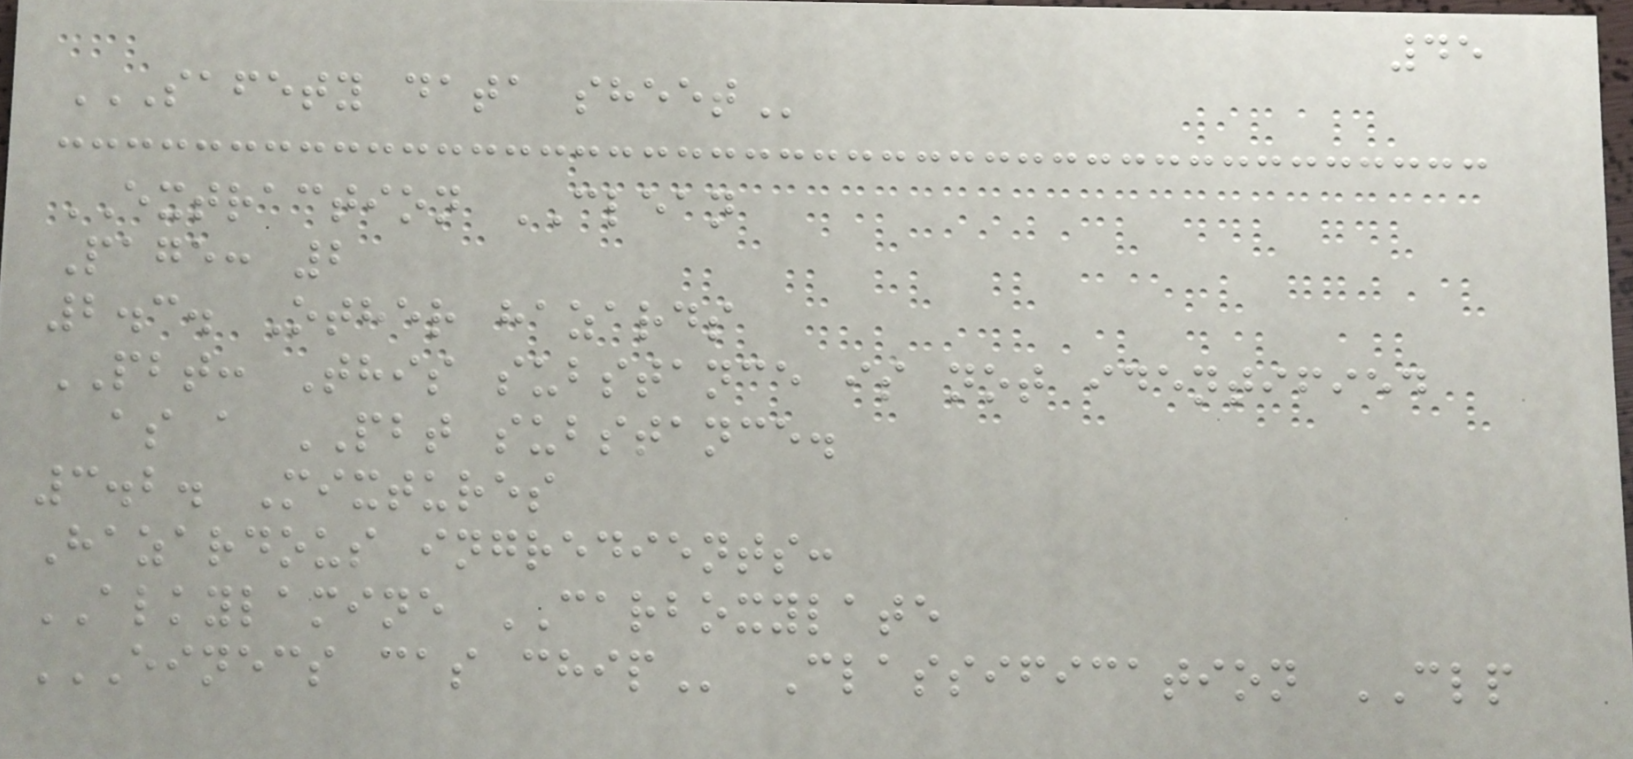45
SAFETY DATA SHEET
EXTRACTION CLEAN
Page: 2
2.3. Other hazards
PBT: This substance is not identified
as a PBT substance.
3.2. Mixtures
Hazardous ingredients:
ALKYLAMINE CARBOXYLATE
EINECS CAS CHIP Classification CLP
